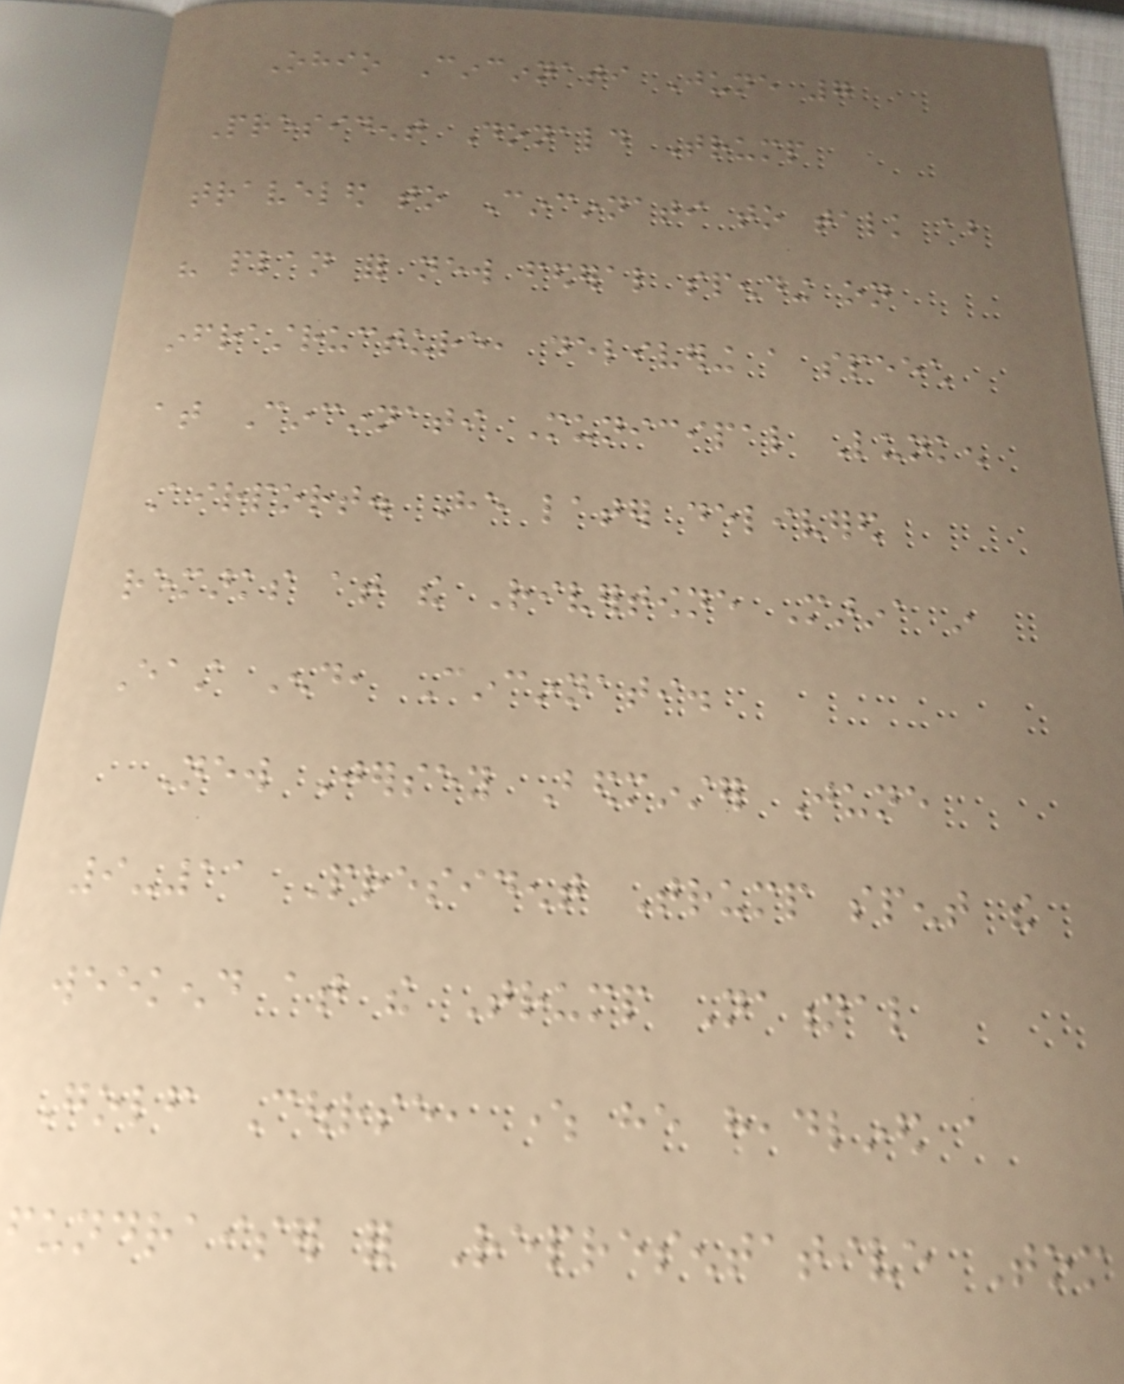Ohio Cincinnati June 7
President Donald Trump
traveled to Cincinnati to talk about
his plan for new federal spending on
infrastructure, delivering a speech
at Cincinnati Municipal Lunken
Airport. He later delivered
remarks at the Rivertowne Marina in
East End, Cincinnati.
New Jersey Bedminster June
9-11 President Trump spent the
weekend at the Trump National
Golf Course, where he headlined a
fundraiser for Representative Tom
